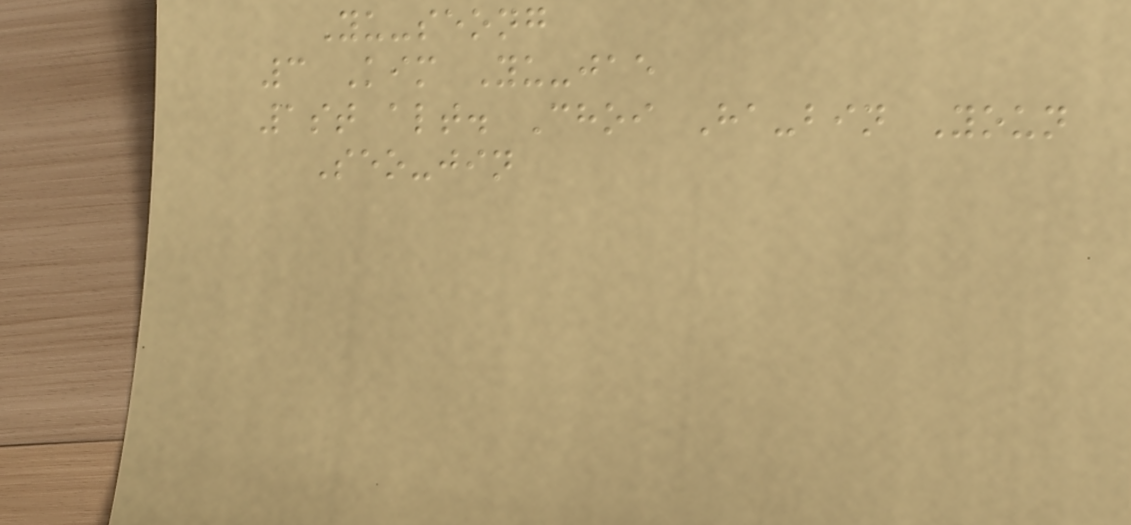Yu-seong
3 Kim Yu-jae
1st alt. Choi Ha-bin Youn
Seo-jin
